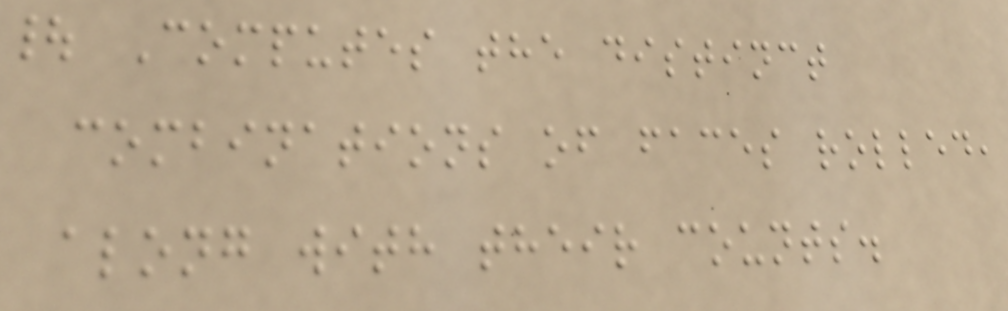| Computes the distinct
combinations of faces rolled,
along with their counts.
